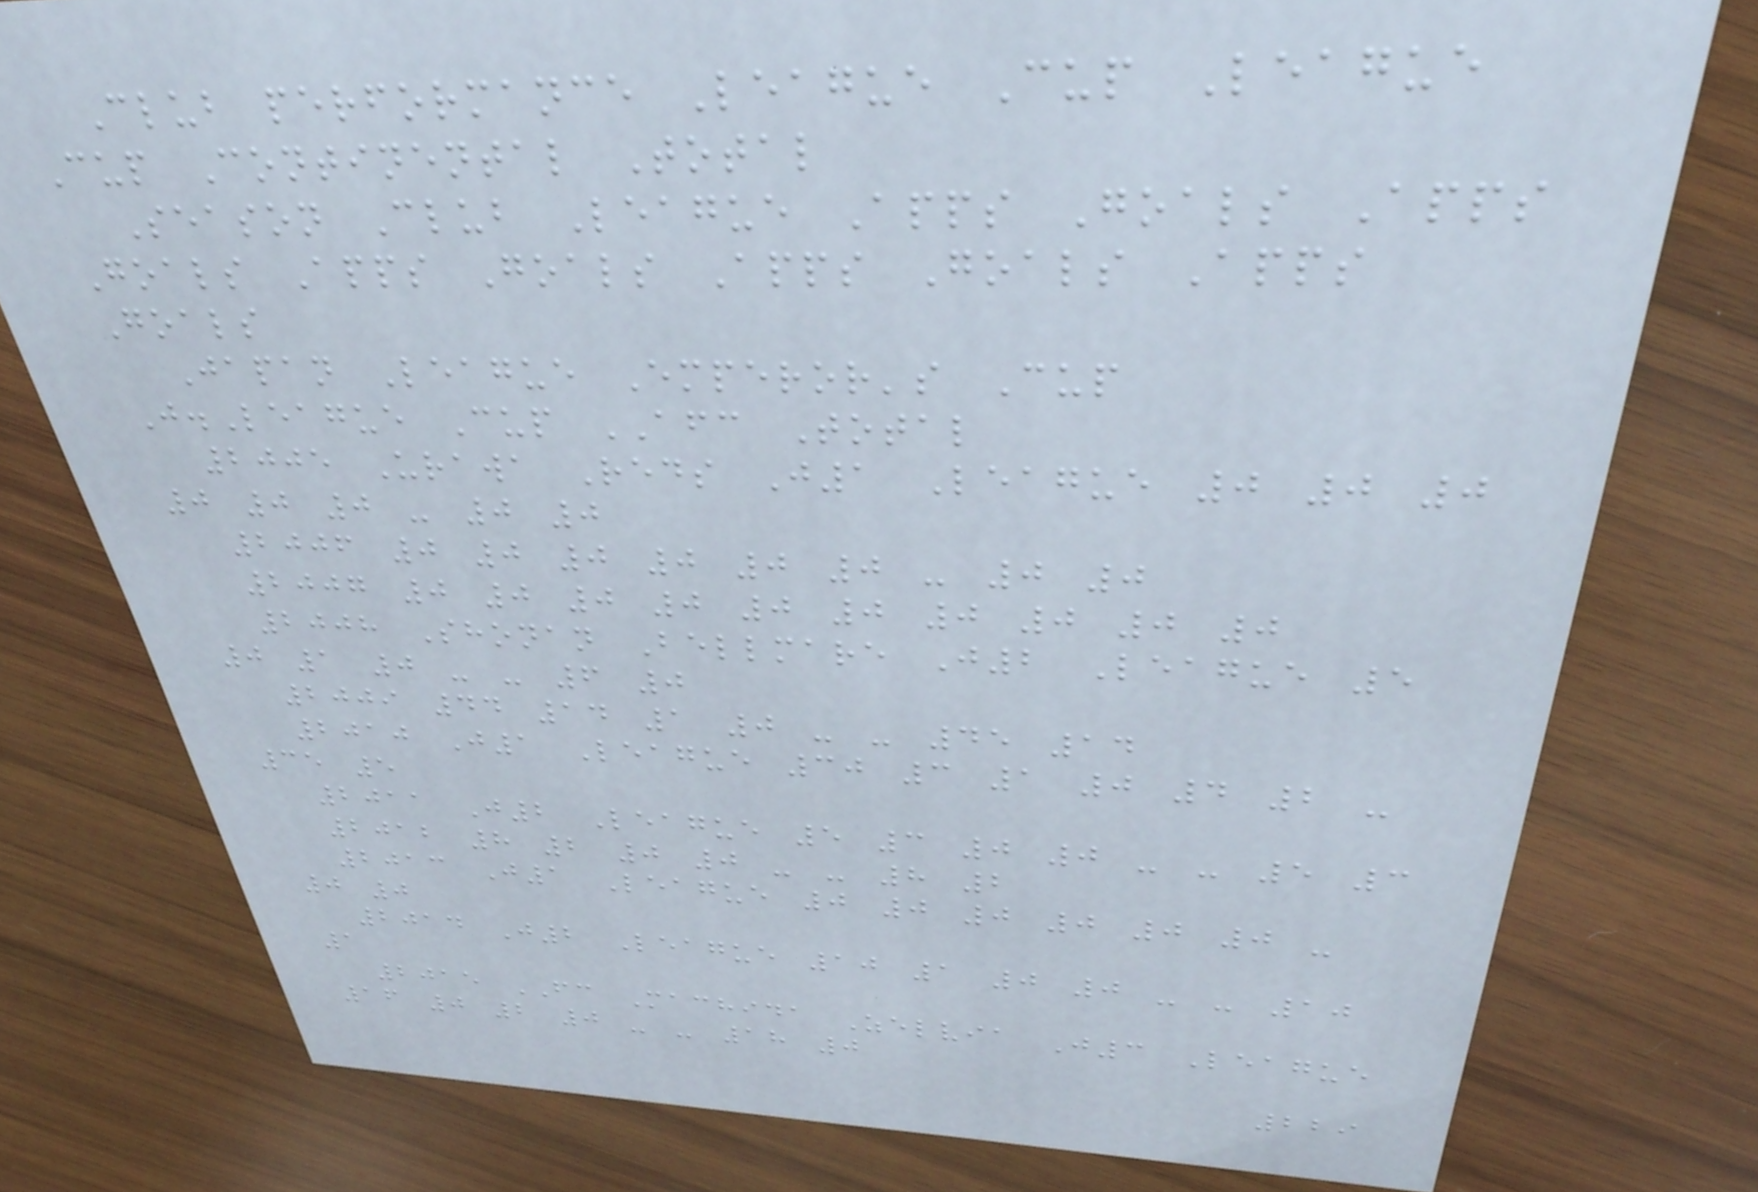Club performance League Cup League
Cup Continental Total
Season Club League Apps Goals Apps
Goals Apps Goals Apps Goals Apps
Goals
Japan League Emperor's Cup
J.League Cup AFC Total
2005 Urawa Reds J1 League 0 0 0
0 0 0 - 0 0
2006 0 0 0 0 0 0 - 0 0
2007 0 0 0 0 0 0 0 0 0 0
2008 Shonan Bellmare J2 League 5
0 1 0 - - 6 0
2009 44 14 1 0 - - 45 14
2010 J1 League 30 3 1 0 4 2 -
35 5
2011 J2 League 5 3 0 0 - - 5 3
2012 8 2 0 0 - - 8 2
2013 J1 League 0 0 0 0 0 0 -
0 0
2014 J2 League 10 1 0 0 - - 10
1
2015 FC Machida Zelvia J3 League
16 0 2 0 - - 18 0
229
